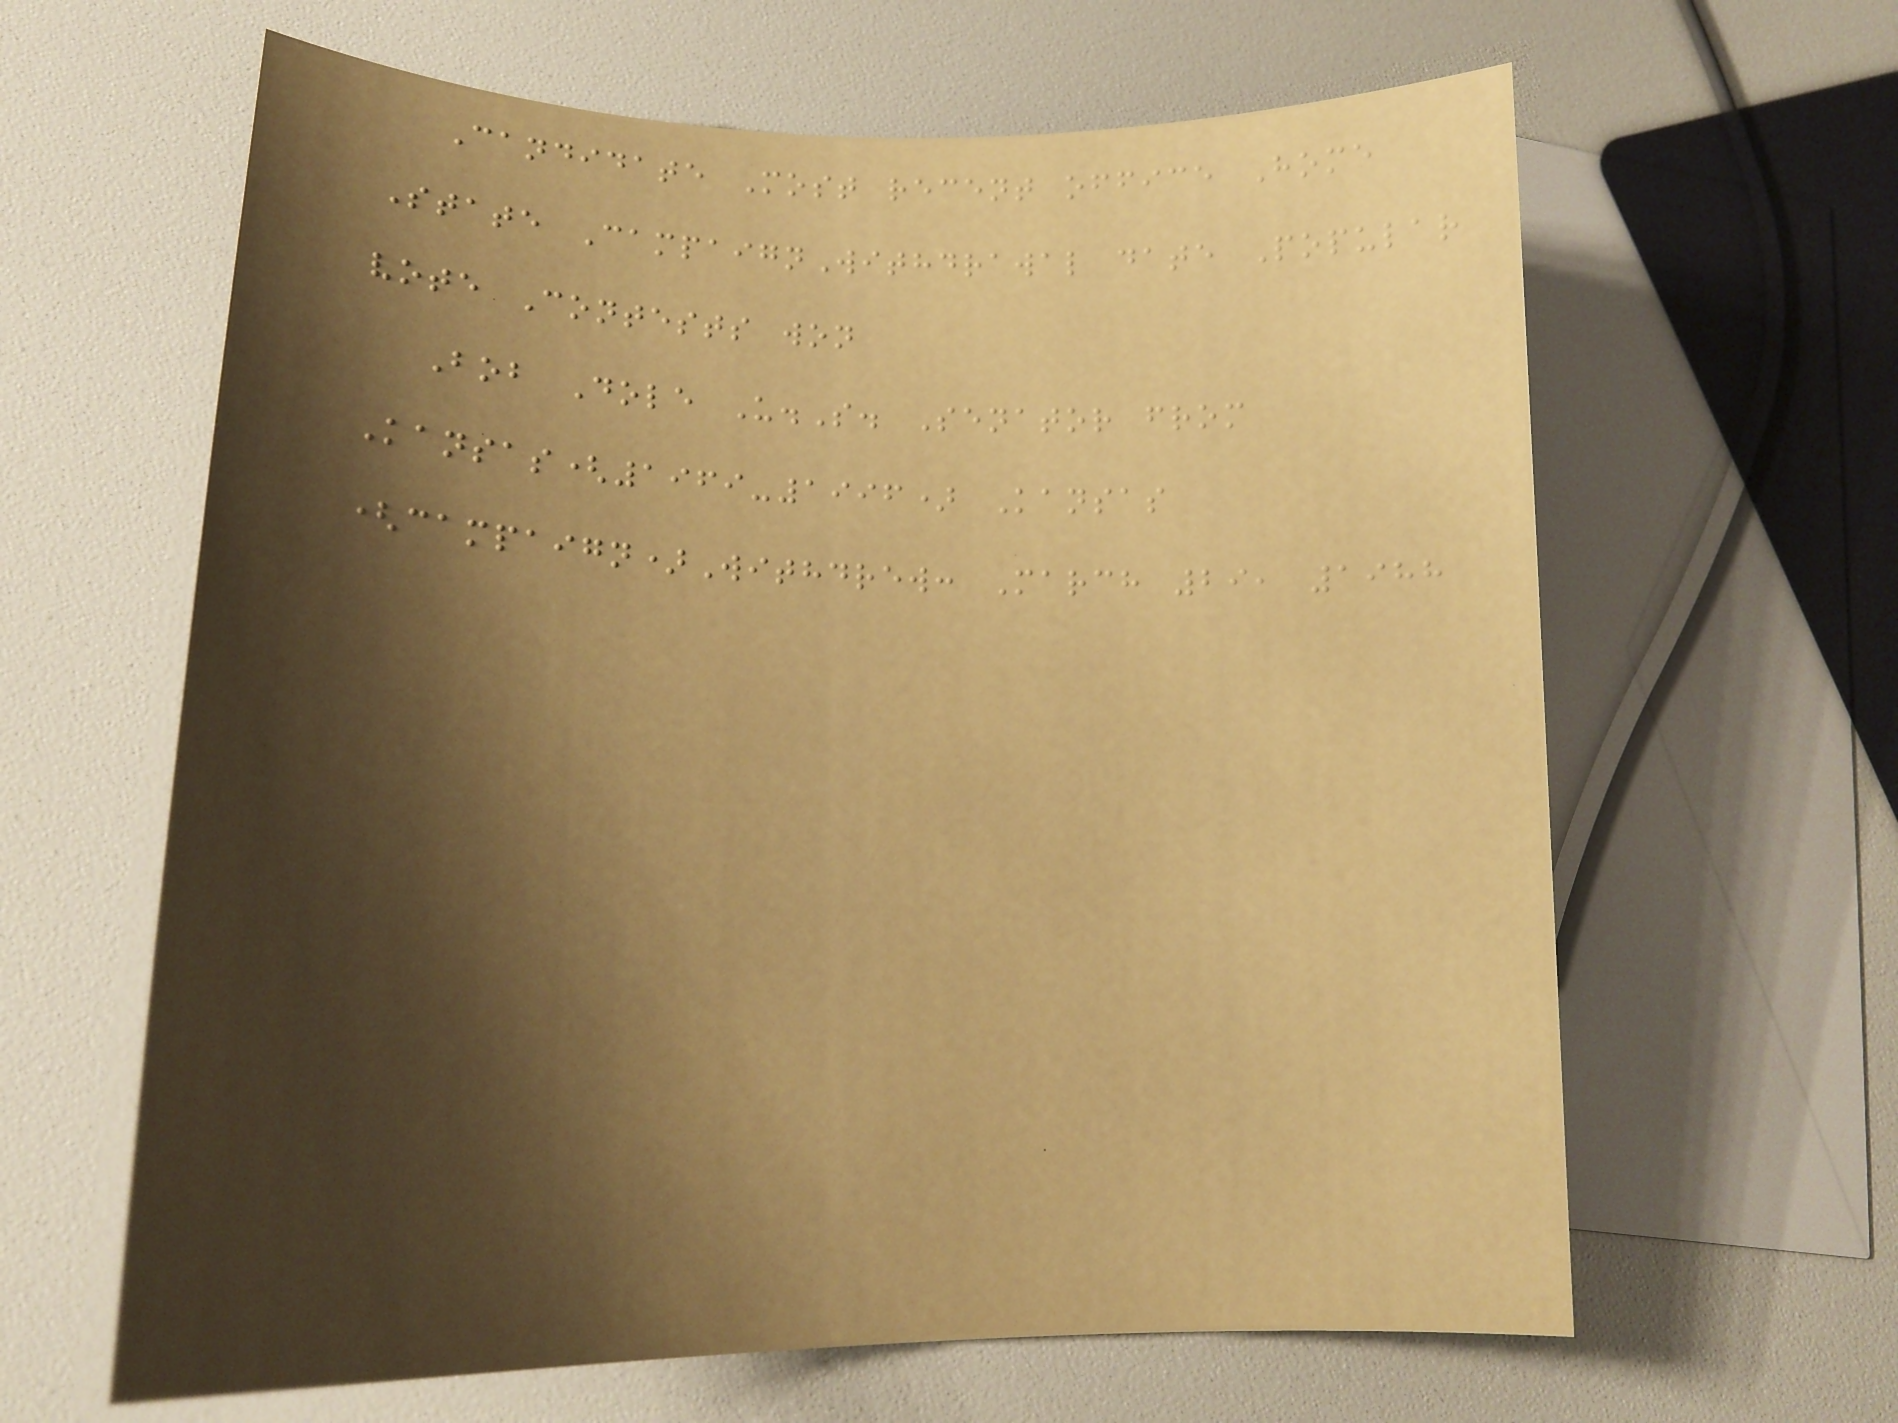Candidate Most recent office Home
State CampaignWithdrawal date Popular
vote Contests won
Bob Dole U.S. Senator from
Kansas(1969-1996) Kansas
(campaign)Withdrew: March 29, 1988
